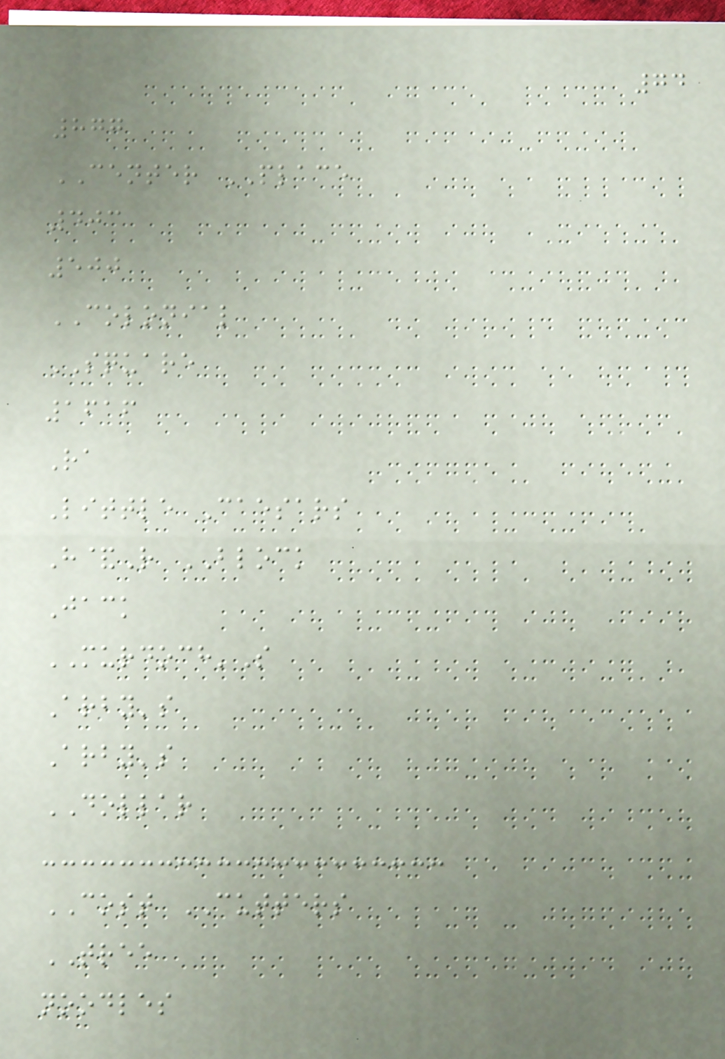74
877
CENTER PLACE
403
500
COLONIAL
SQUARE
1616
Ra
Little Caesars
H&R BLOCK
Jack
MURDOCH'S
Arby's
Arby's
DOLLAR
COST CUTTERS
TREE
noodles
